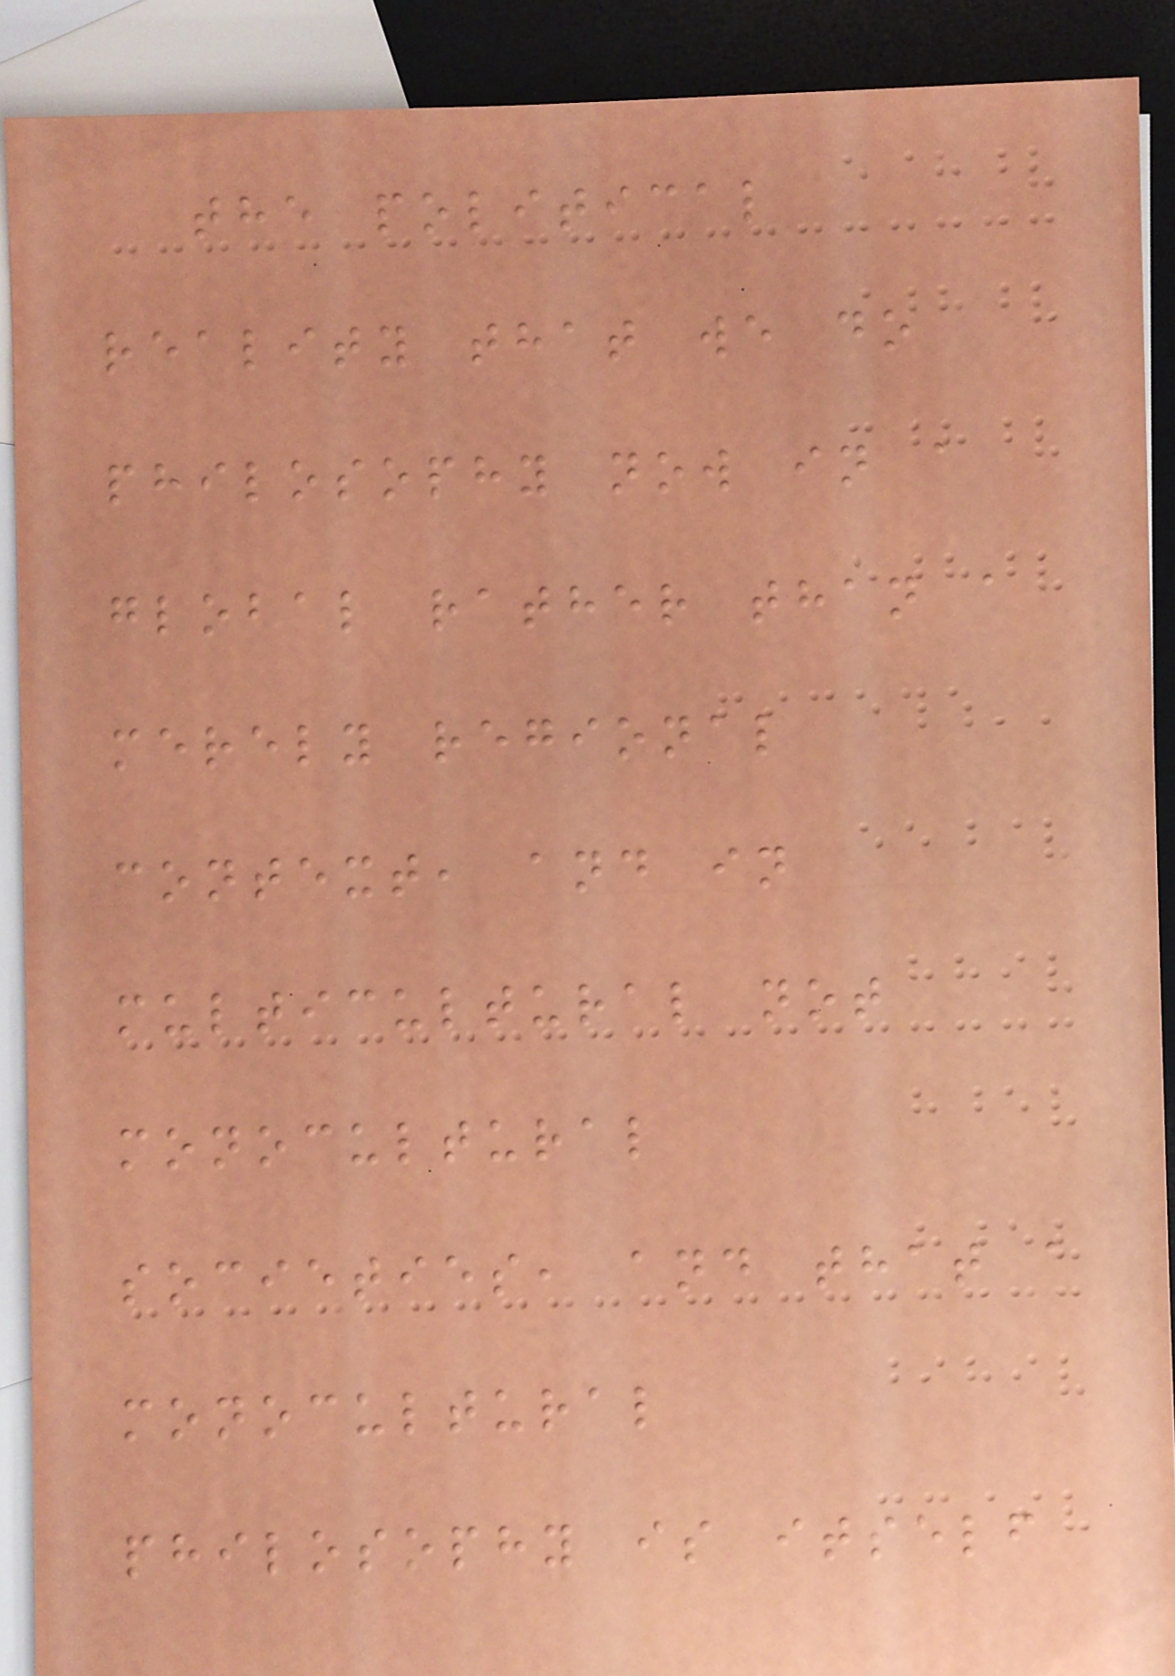the political
reality that we do
philosophy now in a
global rather than a
merely regional
context, and in
multicultural not
monocultural
societies, and that a
monocultural
philosophy is itself
